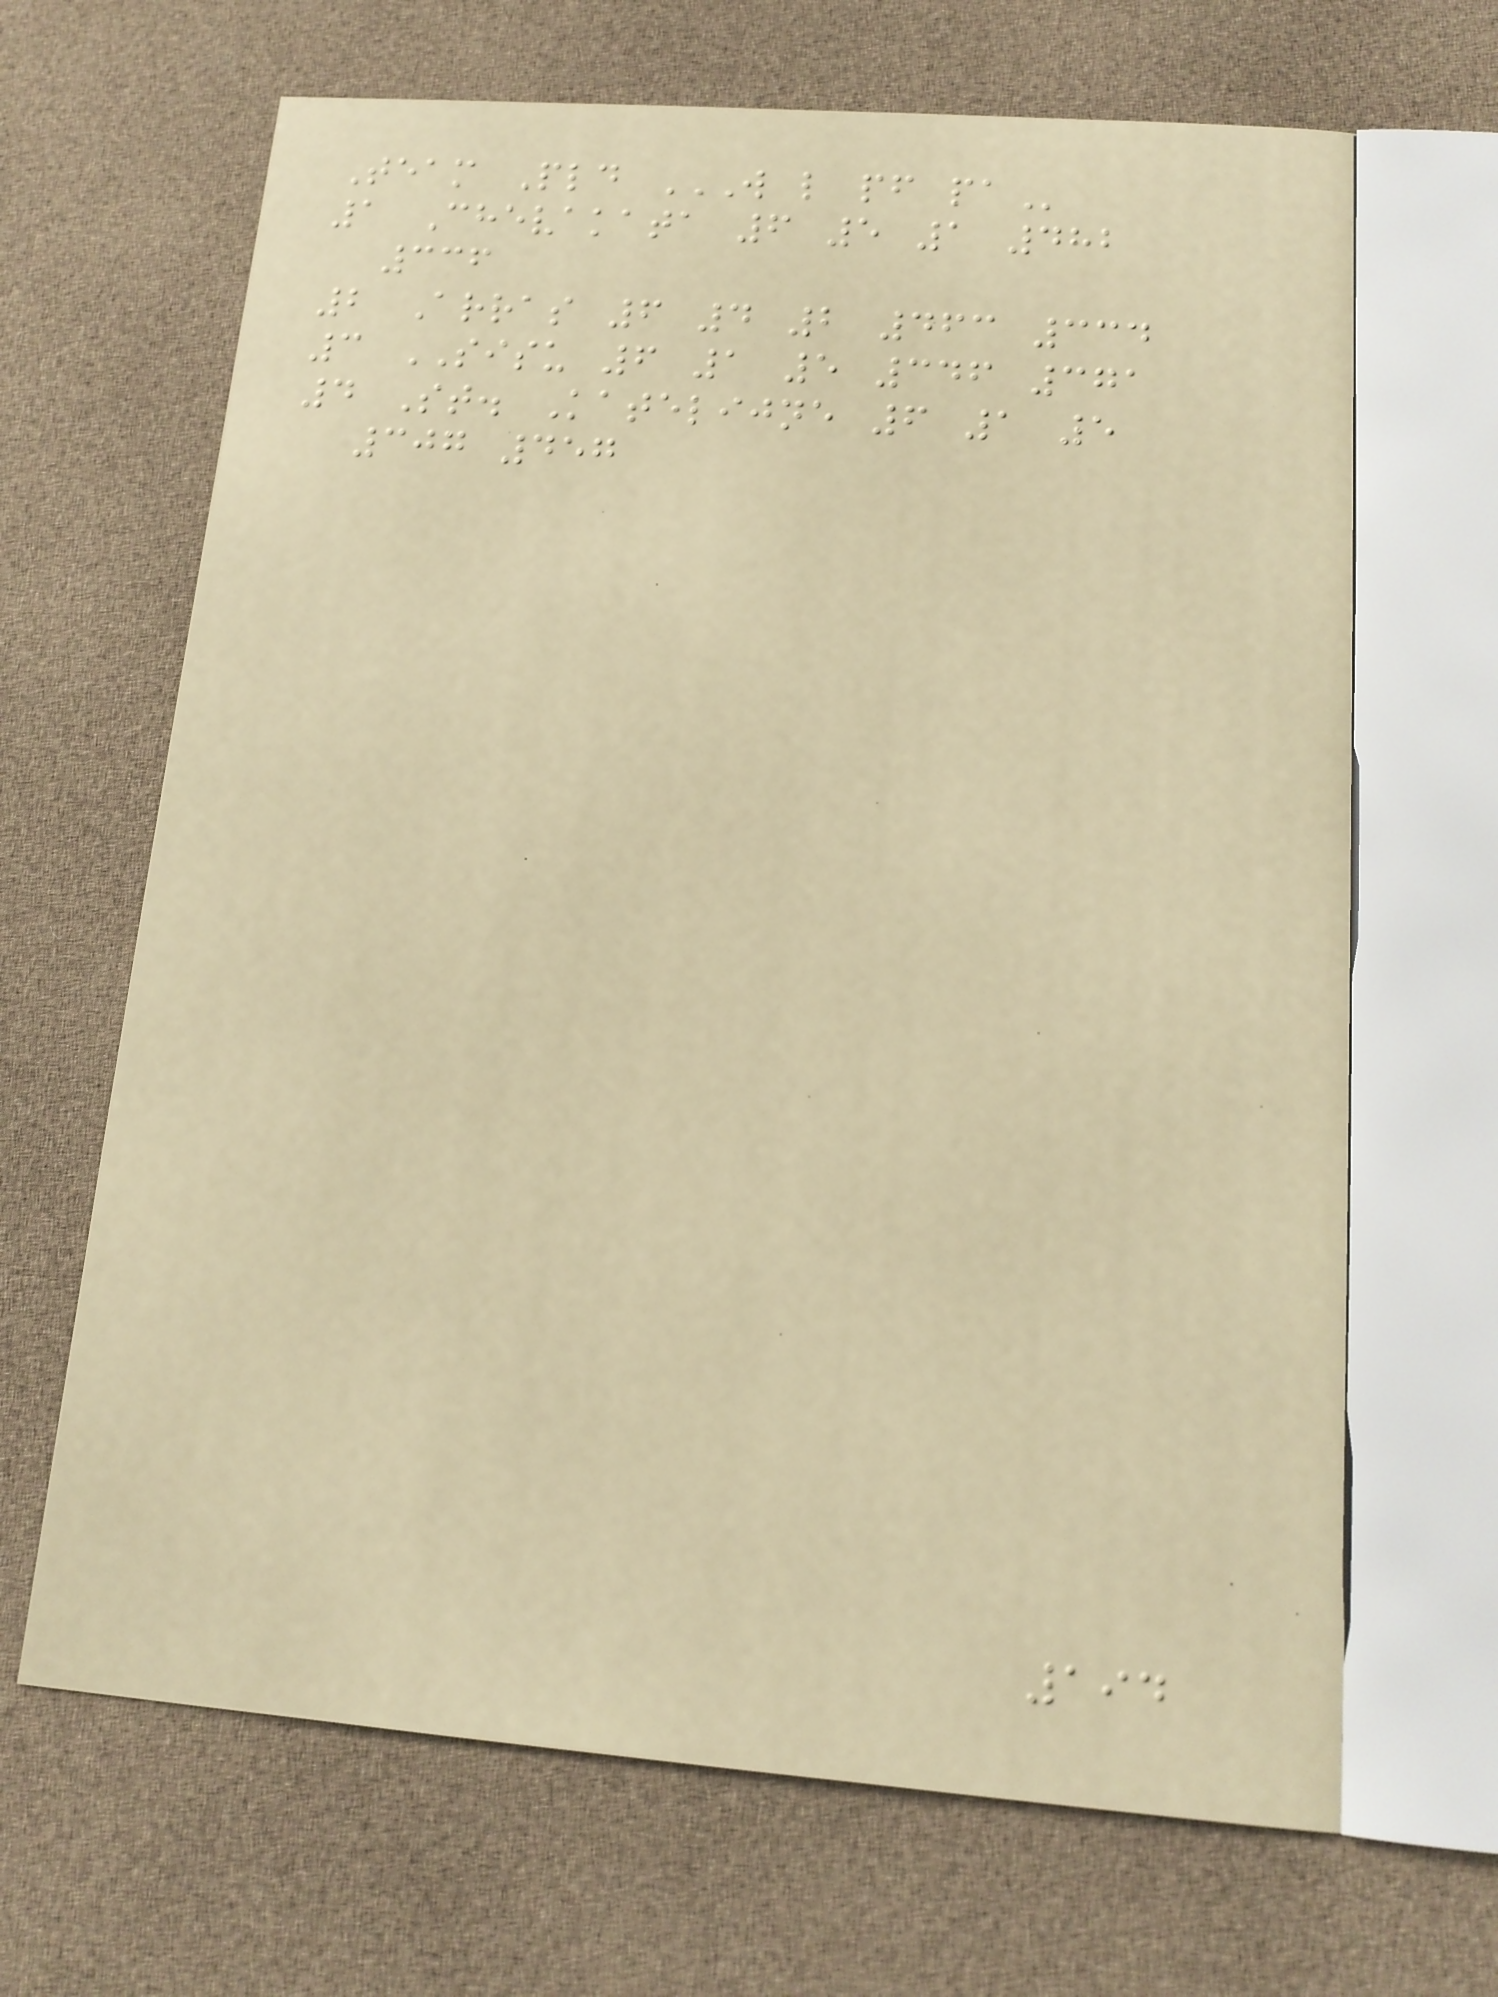Team Pld W L PF PA
1 Chevakata 6 5 1 482
336
2 Arras 6 4 2 463 334
3 SISU 6 1 5 346 371
4 St. Katelijne 6 1 5
307 457
194
